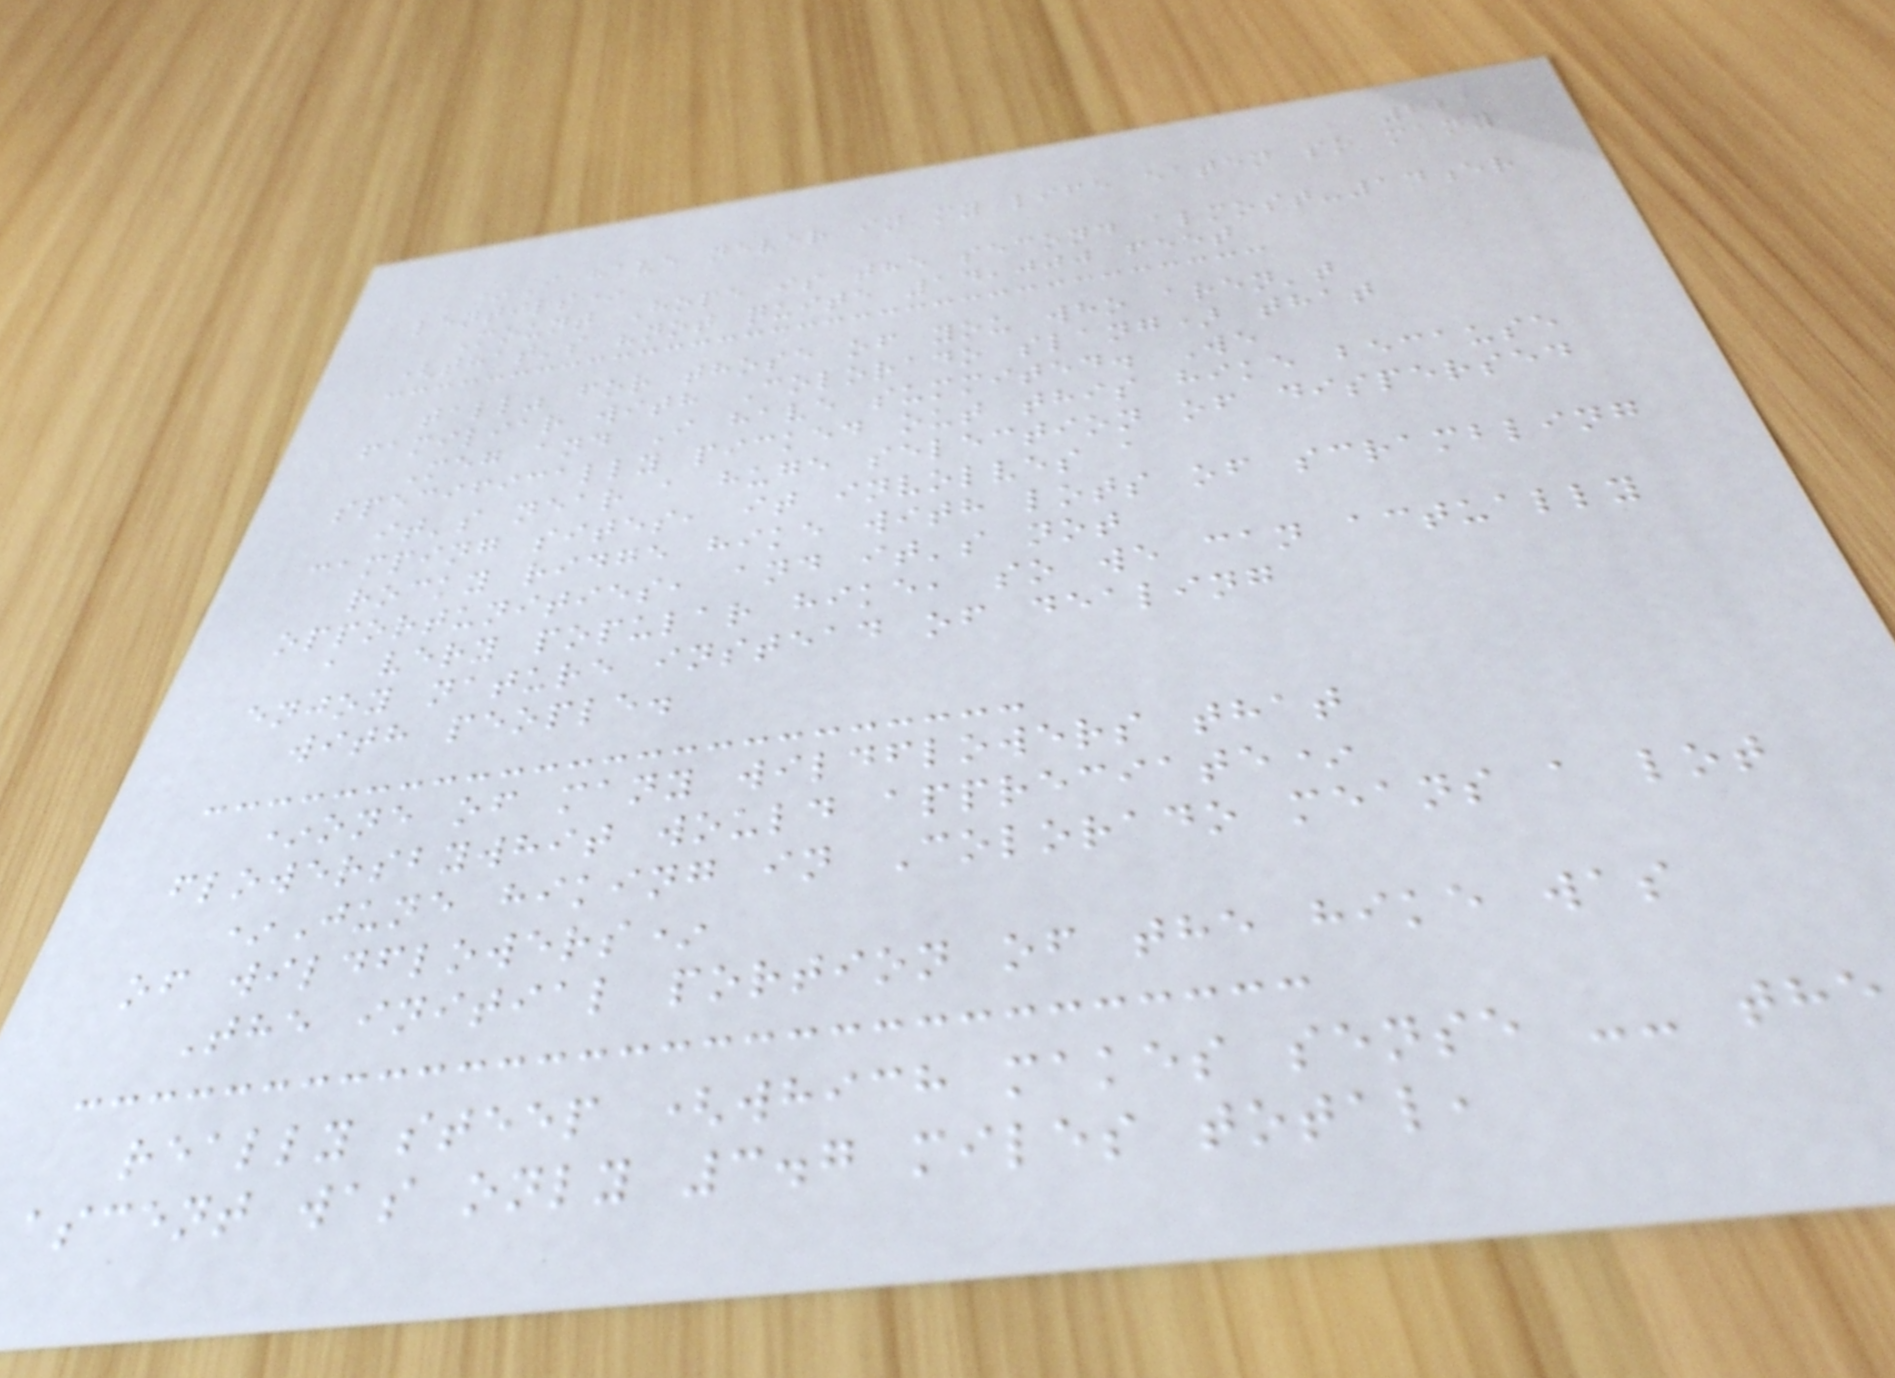221
*I have never in my life eaten so many
lentils*
Mount Hope is the second almost-14er
(that's "not quite 14,000 feet
tall" for those of you who aren't
familiar with Colorado slang) that
Meg and I have summited. We
specifically picked out this hike because
it's near a huge selection of dispersed
camping sites, it involves a
rocky ridge hike with lots of scrambling
opportunities, and it's not
a very popular hike, so we can actually
enjoy nature instead of dealing
with people.
*one of many wildflowers that
flowersbywhit would appreciate*
*June hiking in Colorado means a lot
of wildflowers*
The initial portion of the hike was
really steep (which makes sense -- the
ascent was only 3.7 miles total,
